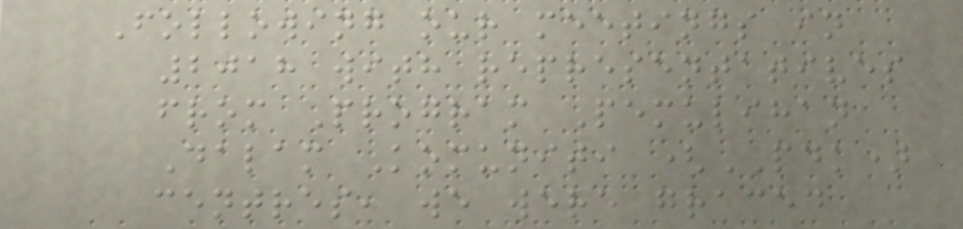Following our meetings in
2018 with representatives
from Program Pemulihan
Dalam Komuniti (PDK)
centres, we were graced
